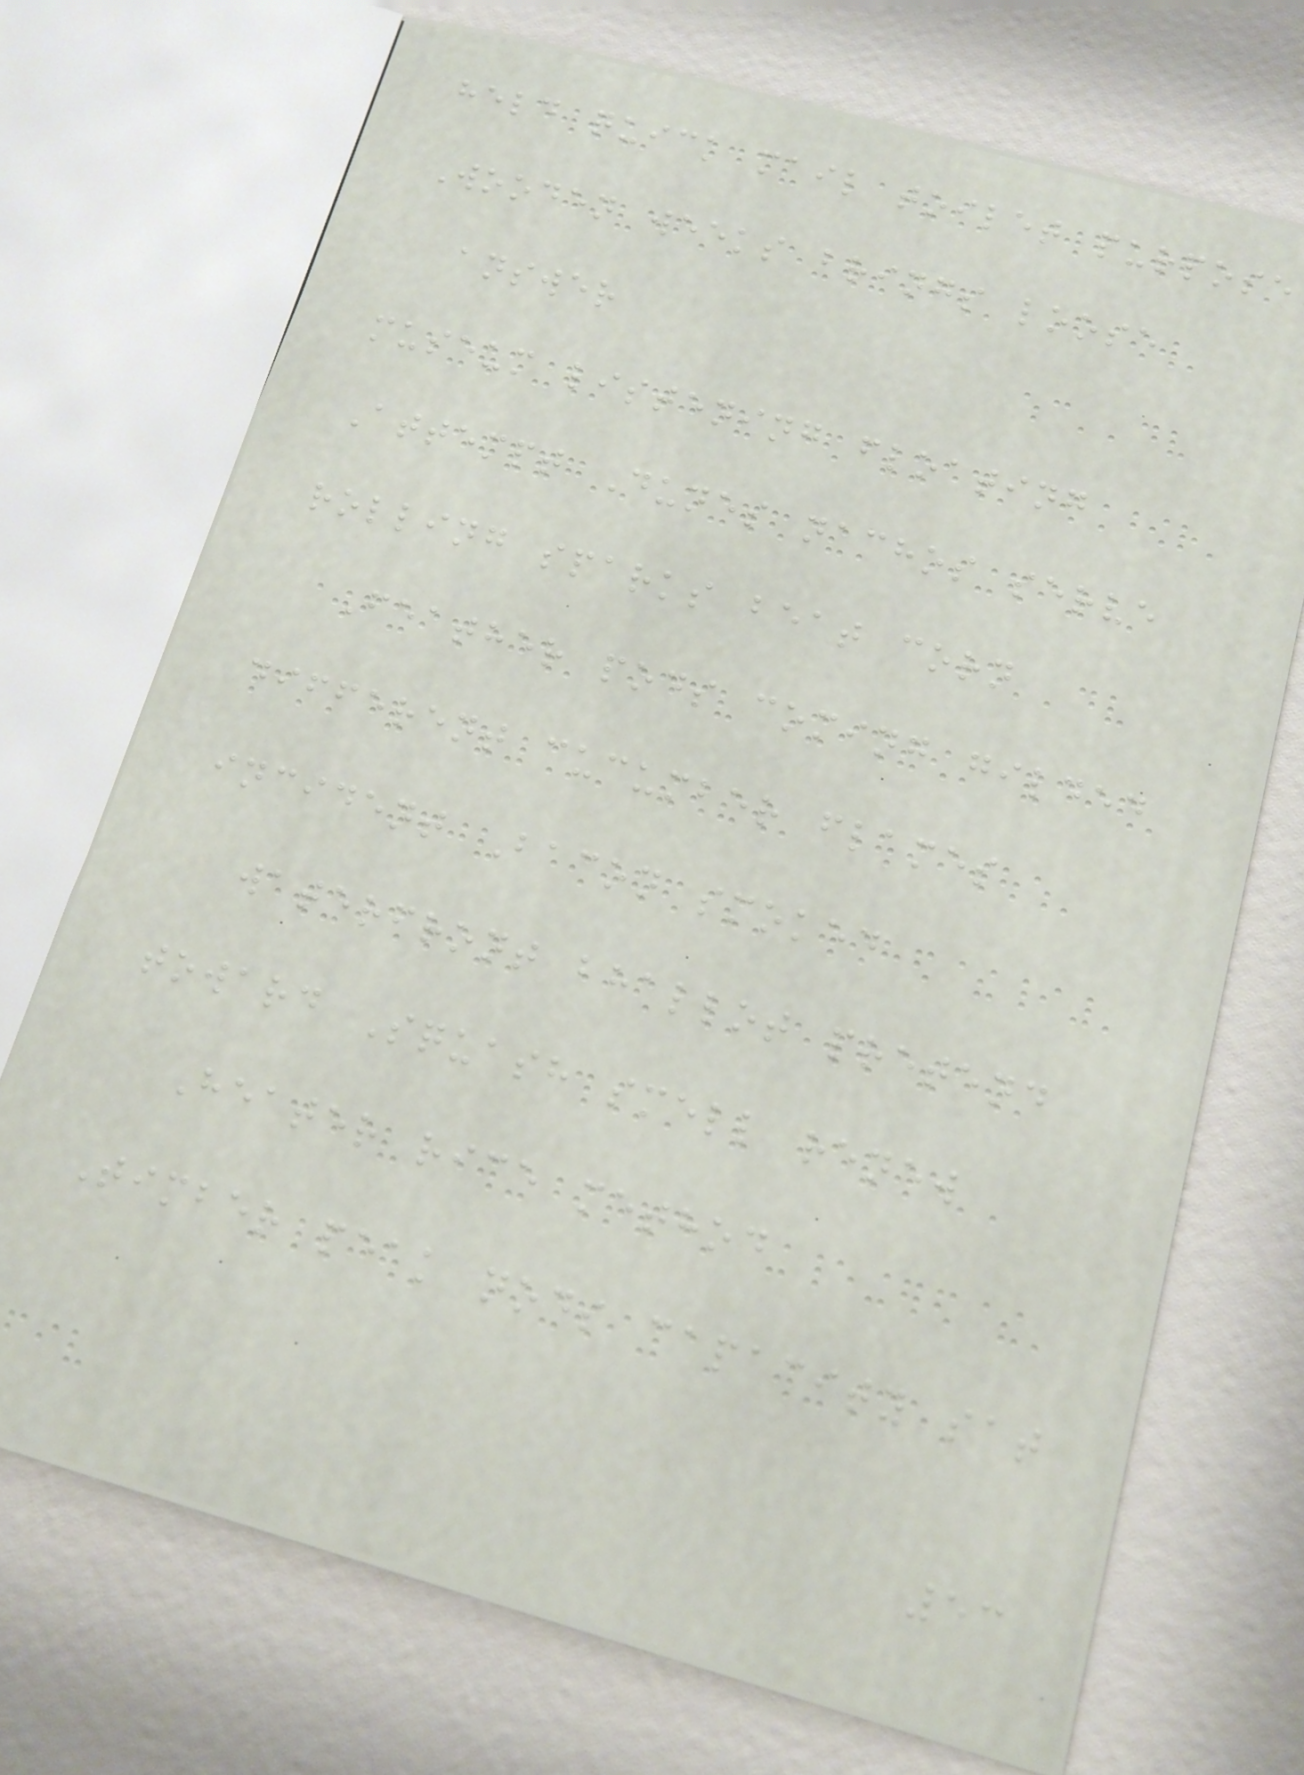held quick mail toilet purpose
Wooden weeks brings loose
answer
museum listening floating
Attempt Dunes nachos serve
rolling sparks beat corn
Feather pods coming gilded
different cucumber flames
incident Bacon smoked
waterfront bhallot pretend
toward Squash smell renew
Heater rice method
Timber peak nods capacity sat
53
